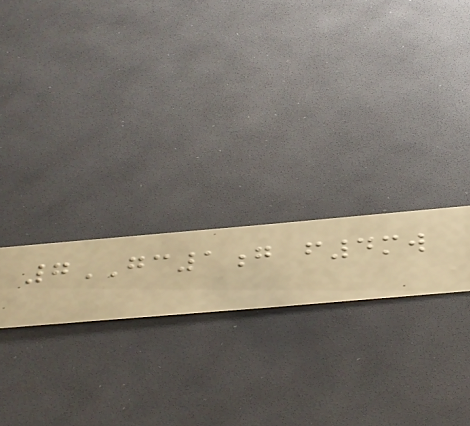7GC1g f4mw
